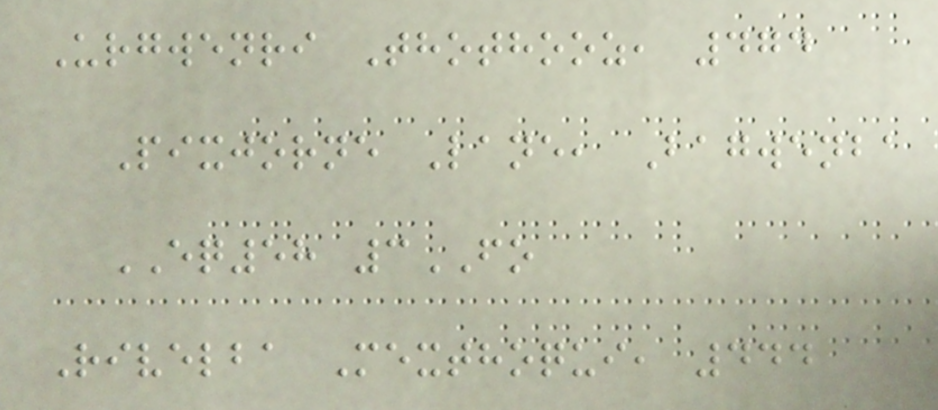Urgwenri Thothooz, 474
Pixjorne Lane, Bagwenba
EQ58 3FO
Rivelba Mexthoqui, 444
